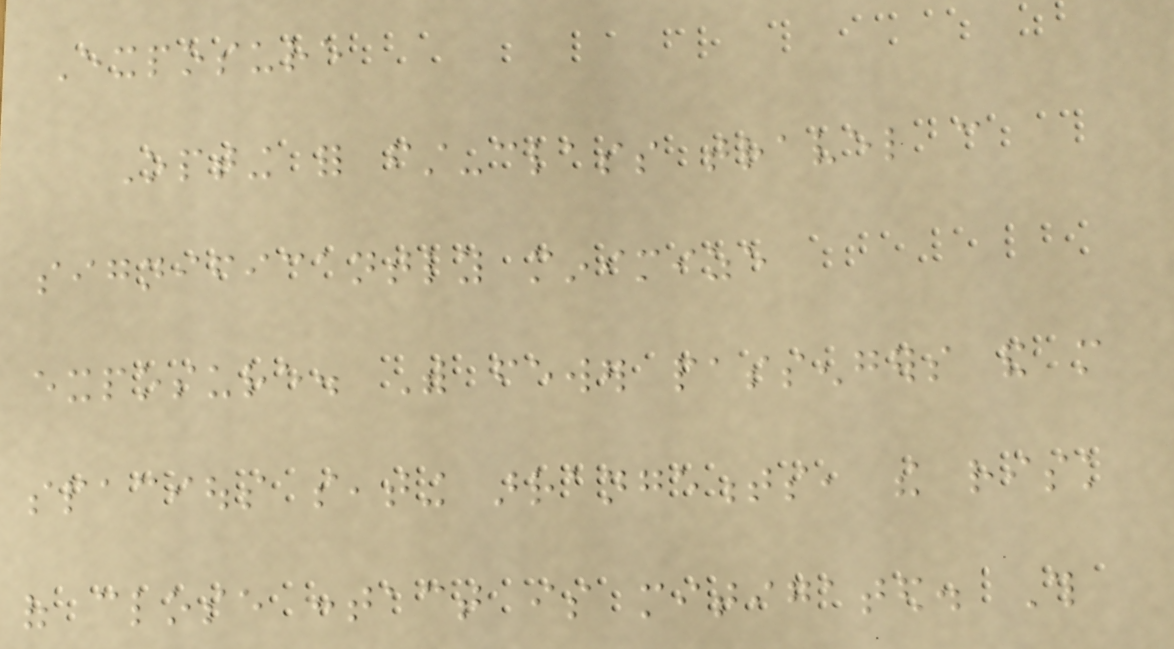Exposure
Opting for first-class travel can
significantly minimize
exposure. With fewer passengers and more
spacious seating arrangements, the risk
of close contact is mitigated. This
